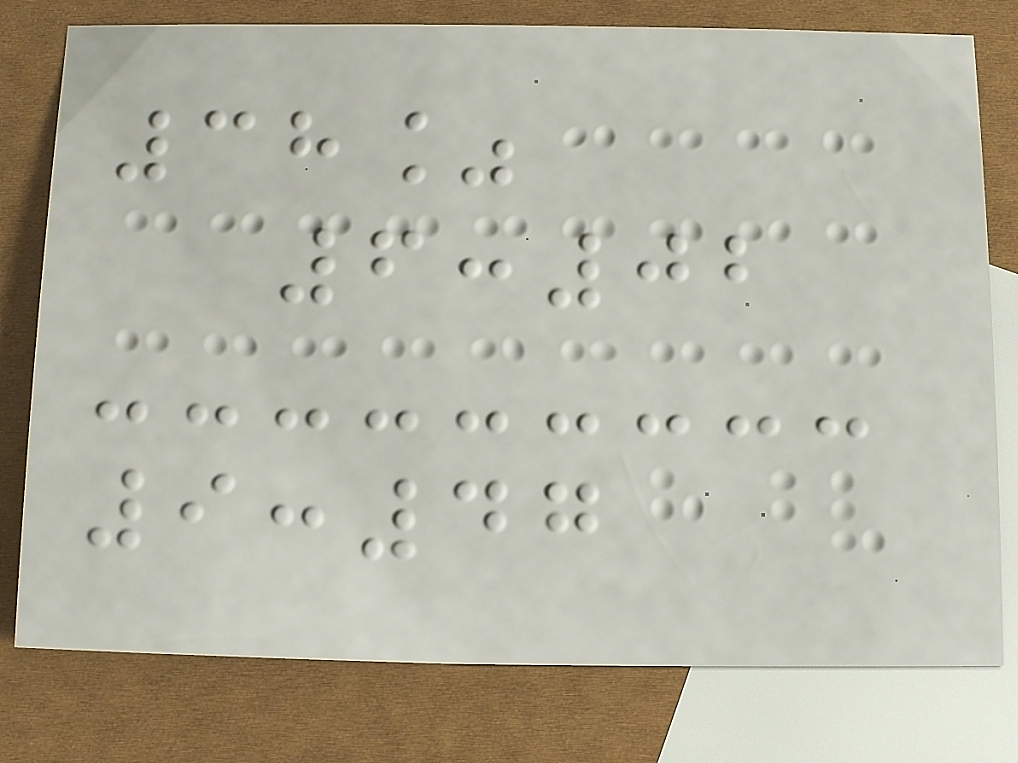38%
6:02
9:47
